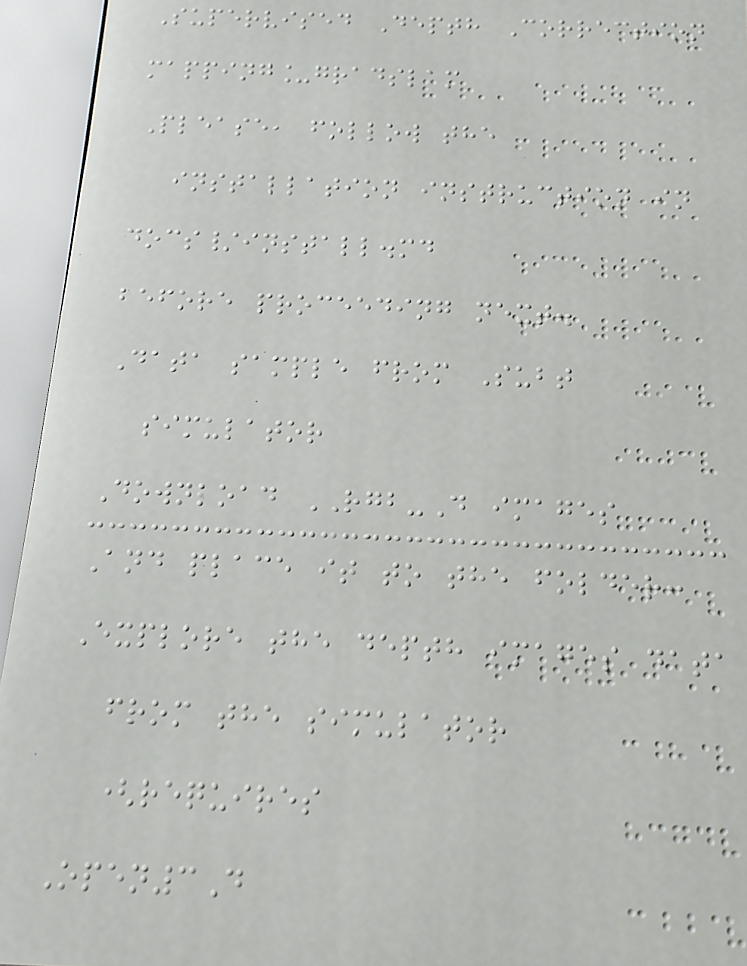Supervised Depth Correction
mapping_gradslam
Please, follow the
installation instruction in
docs/install.md
before proceeding next.
Data sample from Subt
simulator
Download RGB-D images
And place it to the folder:
Explore the depth images data
from the simulator
(requires
Open3D
